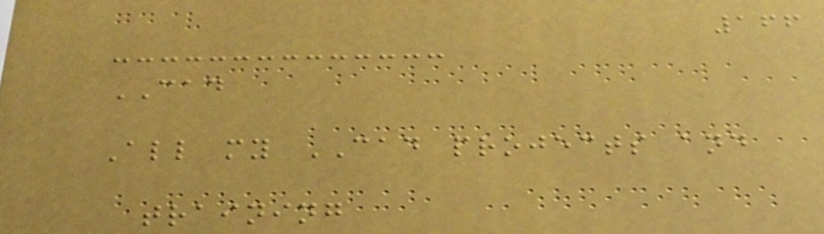166
CAD
All my CAD projects and
training
